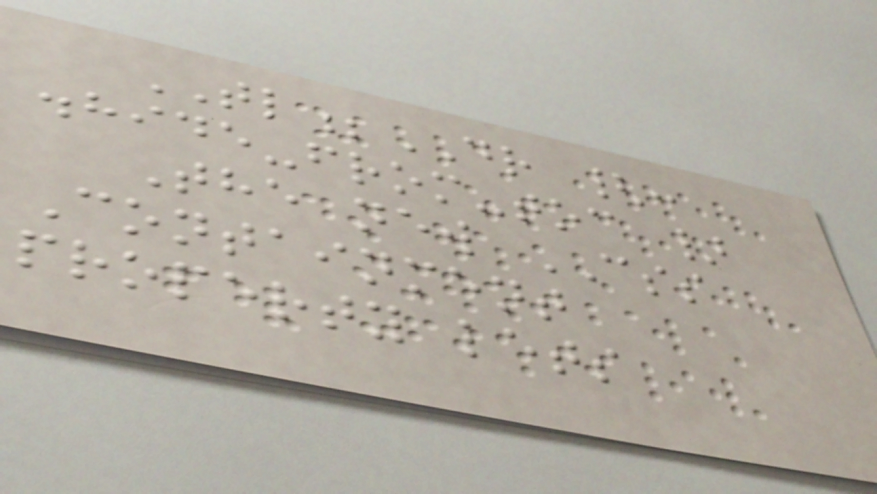TL;DR {:
.hide-from-toc }
The new CSS
Containment
property lets
